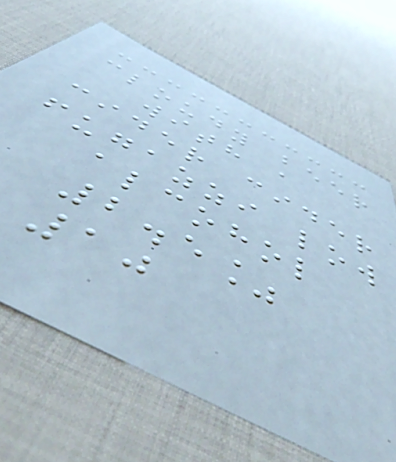cloudy beer
with a
cider cider
fugazzi low
alcohol
2.5%
10
